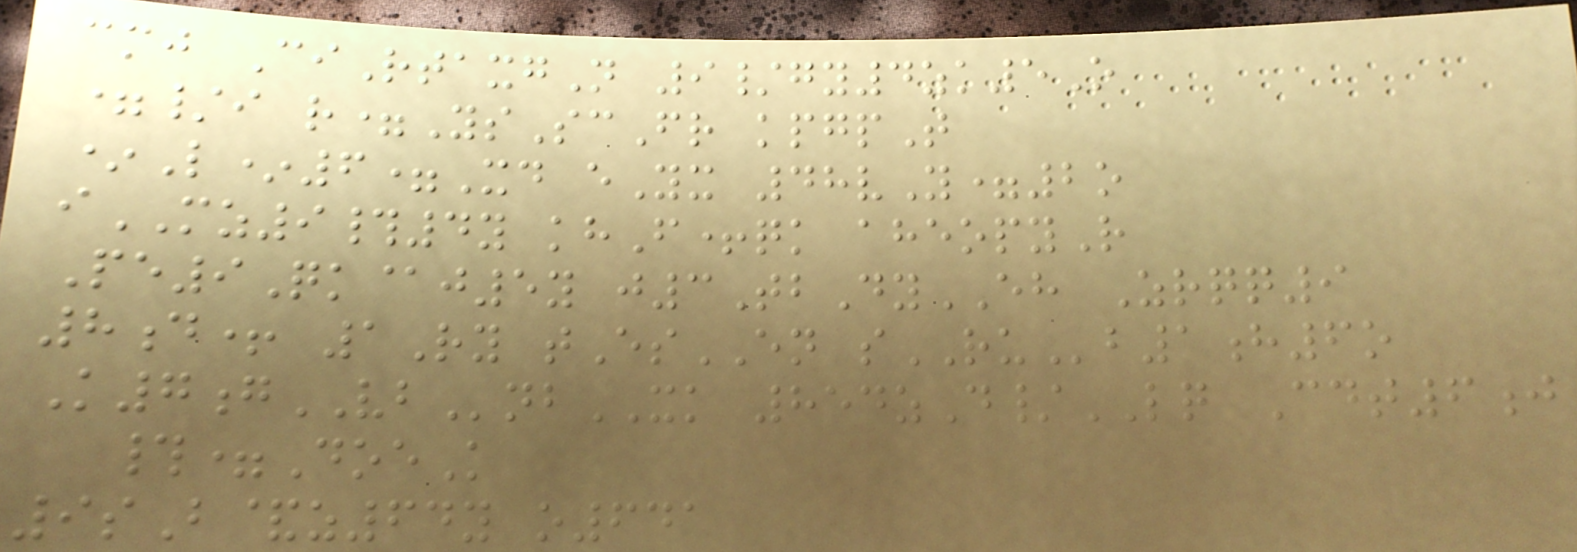cmj CiRtaxgN 9/gy4zk5O
=/i r=YsScFr kpgpT
*L*6=Xd eYx 48vY=2o
iMZ9#4y khF+qk aheopyR
Pe9Qk@j5y j3TbDyEH Zrqq9
8d+ 1Ry tEsEN sRUb1h6o
K7gVBnbXK 854zD/LQ Cdt6j
#=DoeK
9sB&z64y o641
